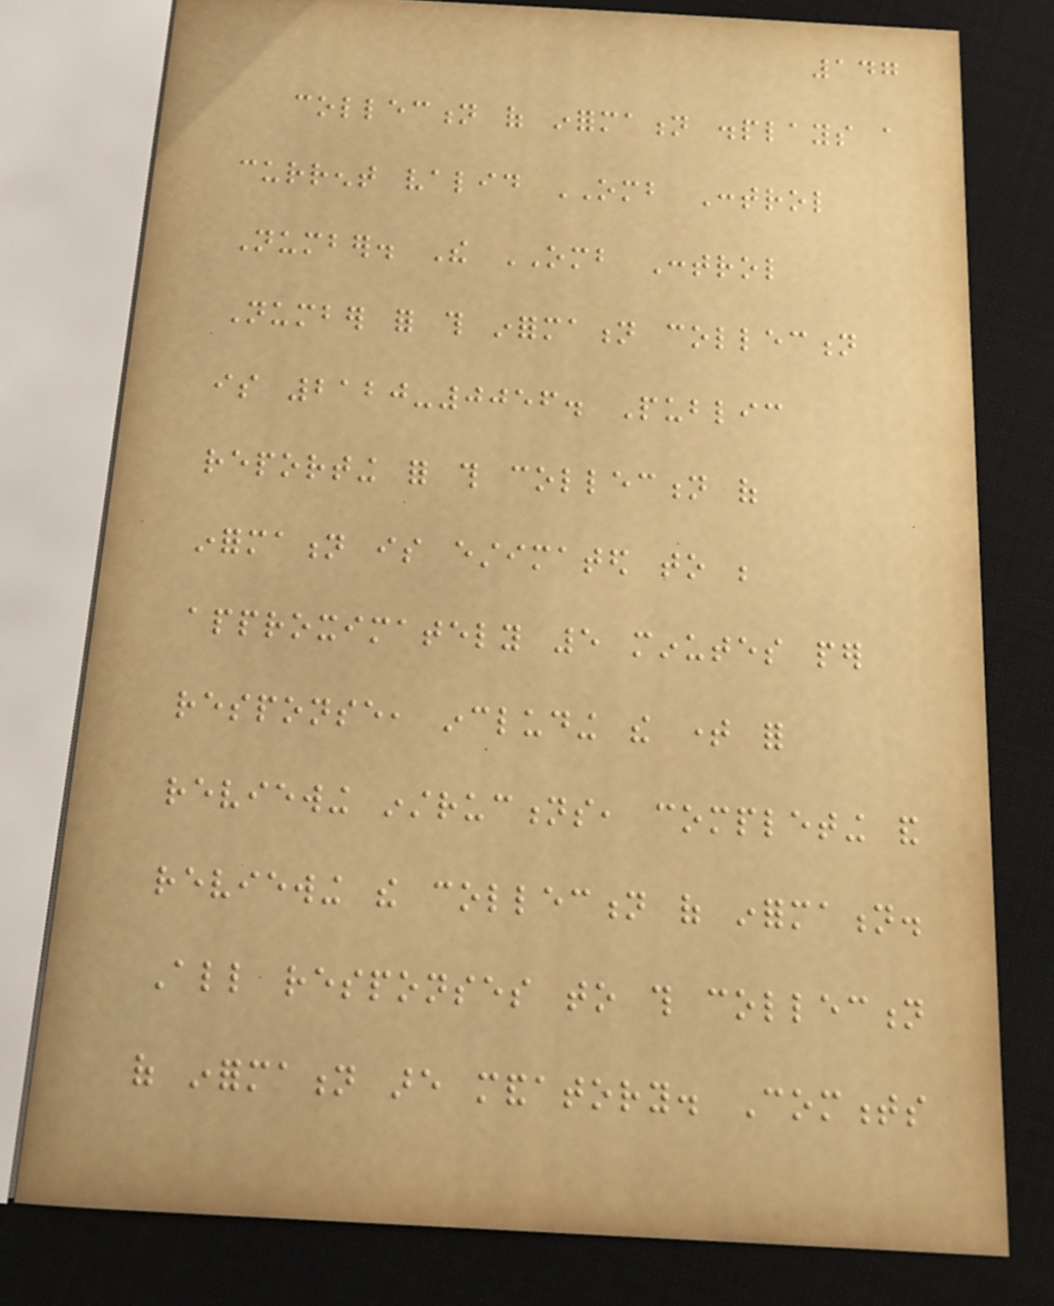147
collection of information displays a
current valid OMB Control
Number. The OMB Control
Number for this information collection
is 2120-0056. Public
reporting for this collection of
information is estimated to be
approximately 5 minutes per
response, including the time for
reviewing instructions, completing and
reviewing the collection of information.
All responses to this collection
of information are mandatory. Comments
